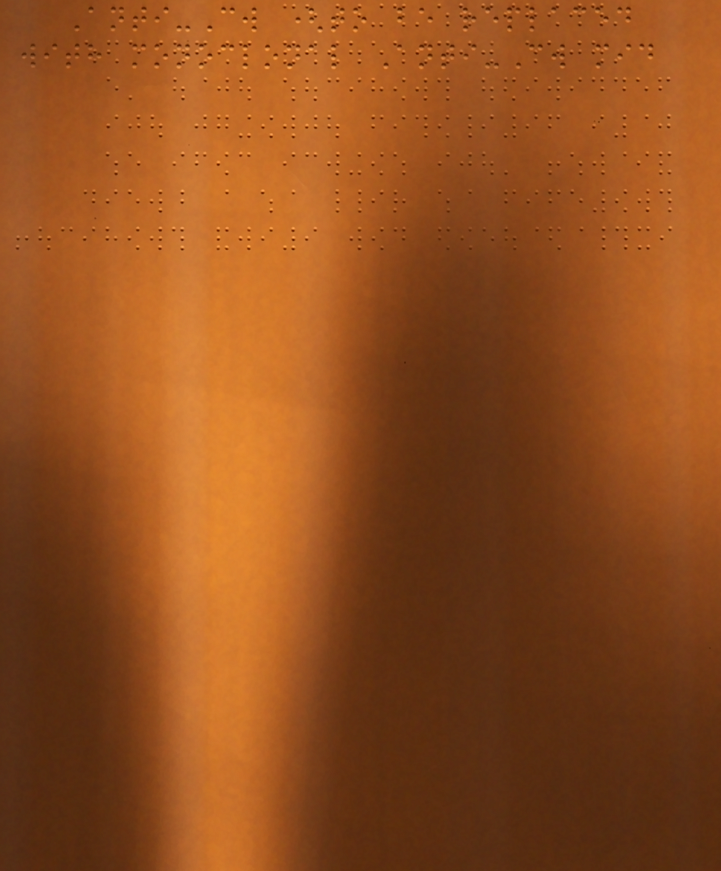Anti-Cw (to be replaced
with monoclonal Anti-Cw mid
